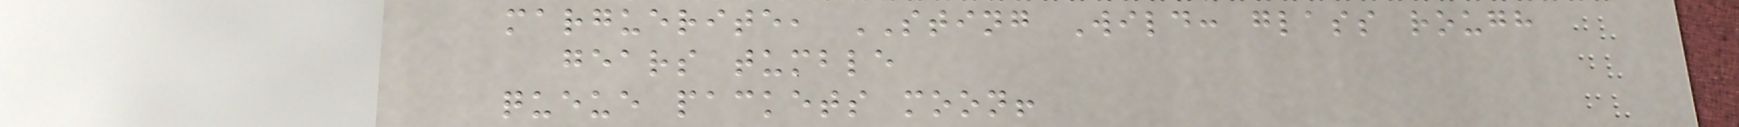marguerite, STING Wild: glass rough
gears tumble
queue packets moon!
